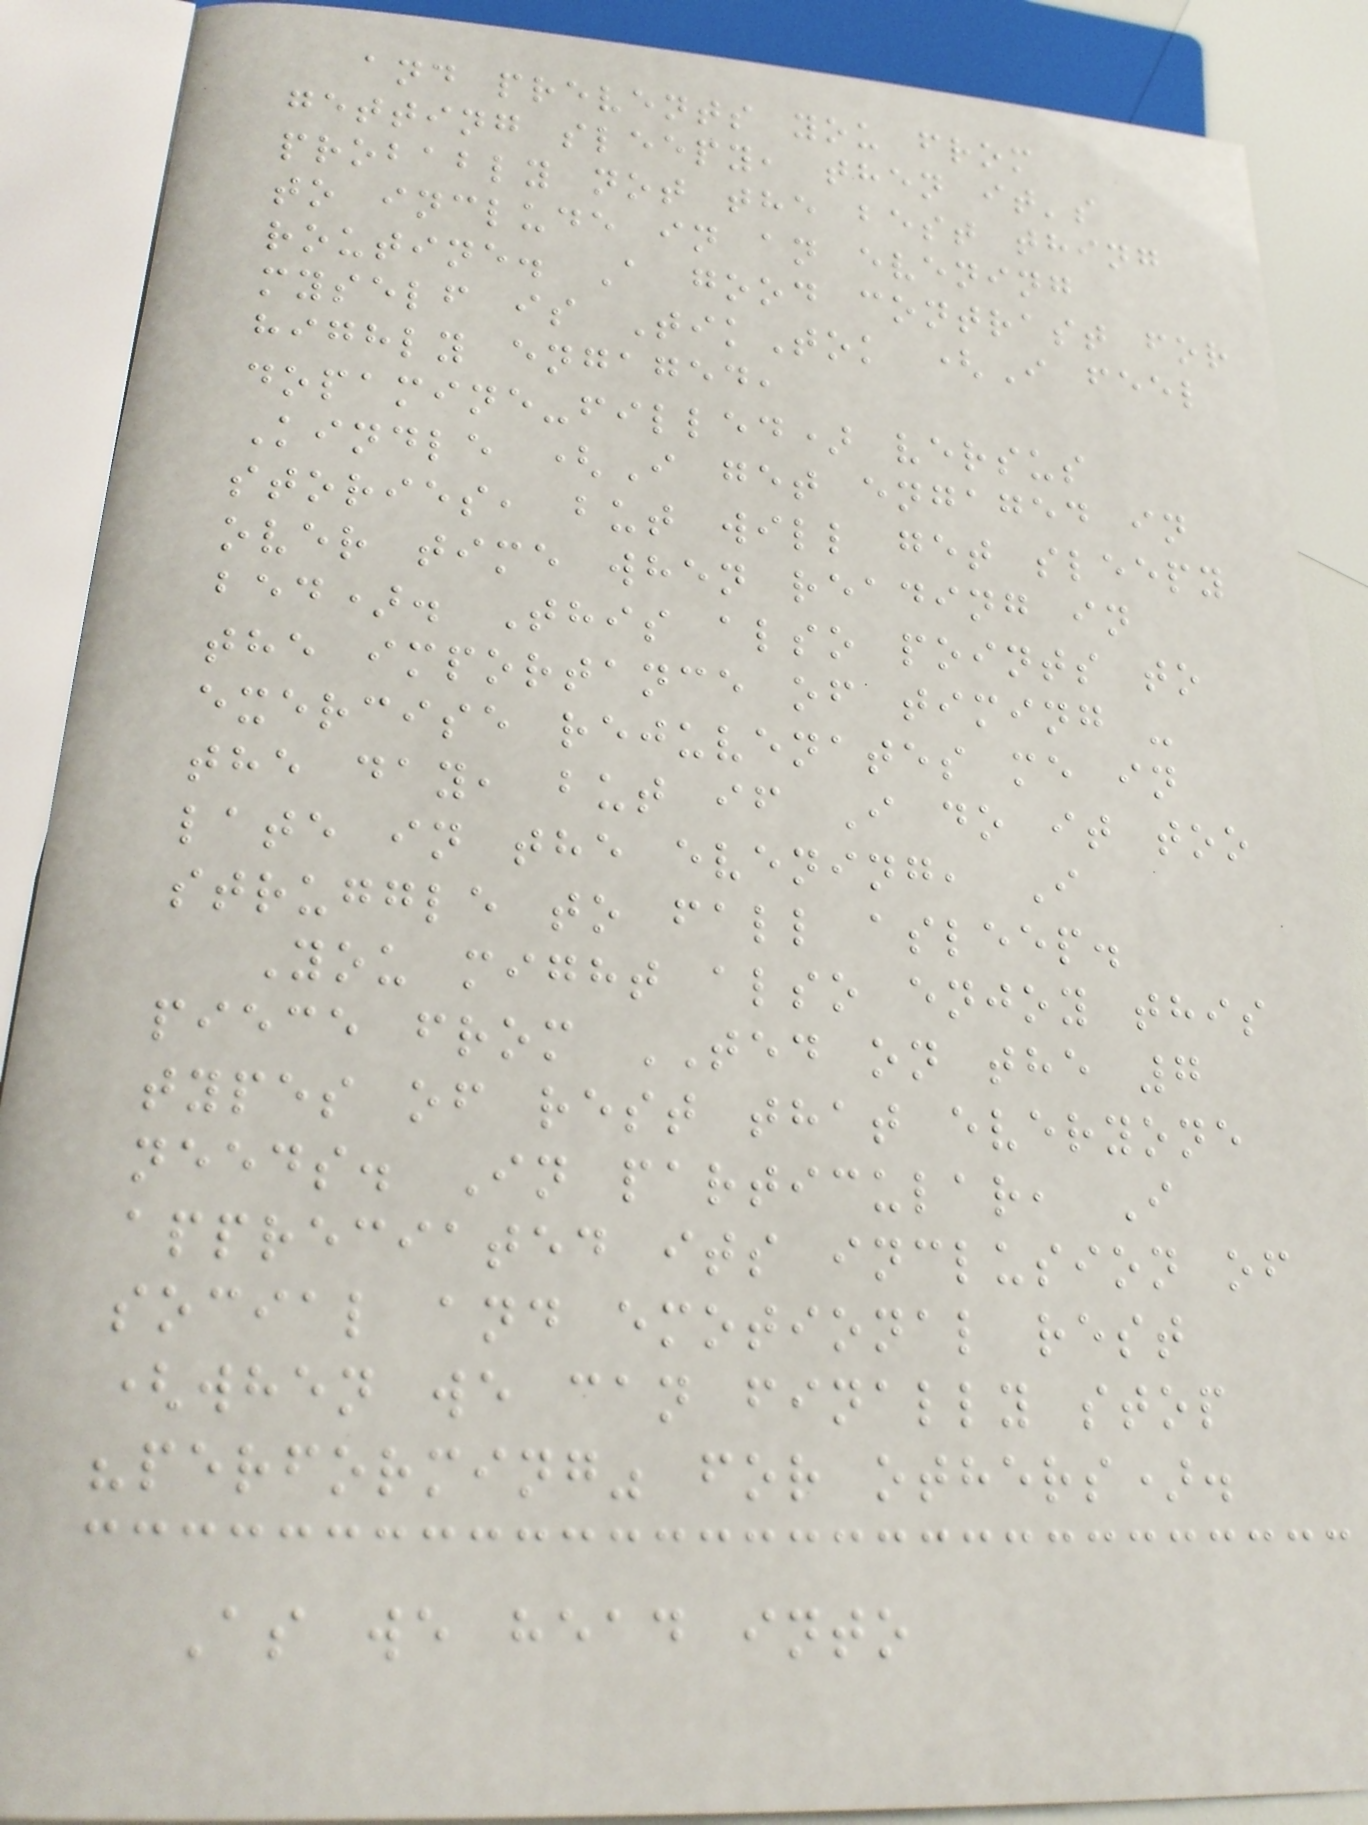and prevents you from
getting sleepy, then it's
probably not the best thing
to include in an evening
routine. A good contrast for
myself is TikTok (I feel
highly engaged,
dopamine-filled) versus
Kindle (I get engaged in
stories, but will get sleepy
over time when reading in
bed). This also points to
the importance of timing -
exercise rejuvenates me in
the day, but if I do it too
late in the evening, I
struggle to fall asleep.
You might also enjoy this
piece from TED on the 7
types of rest that everyone
needs. In particular, I
appreciated its inclusion of
social and emotional rest
(when we can finally stop
"performing" for others).
As we head into
